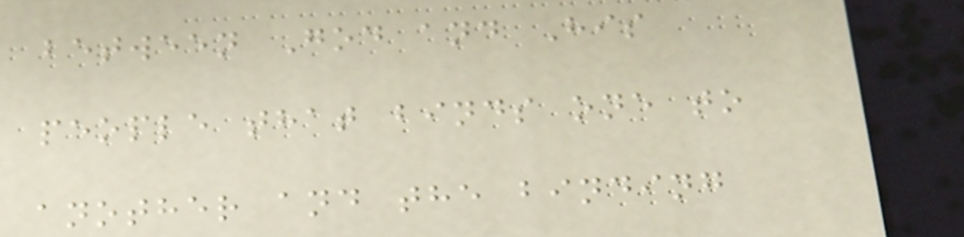between God and His
people that binds one to
another and the binding
